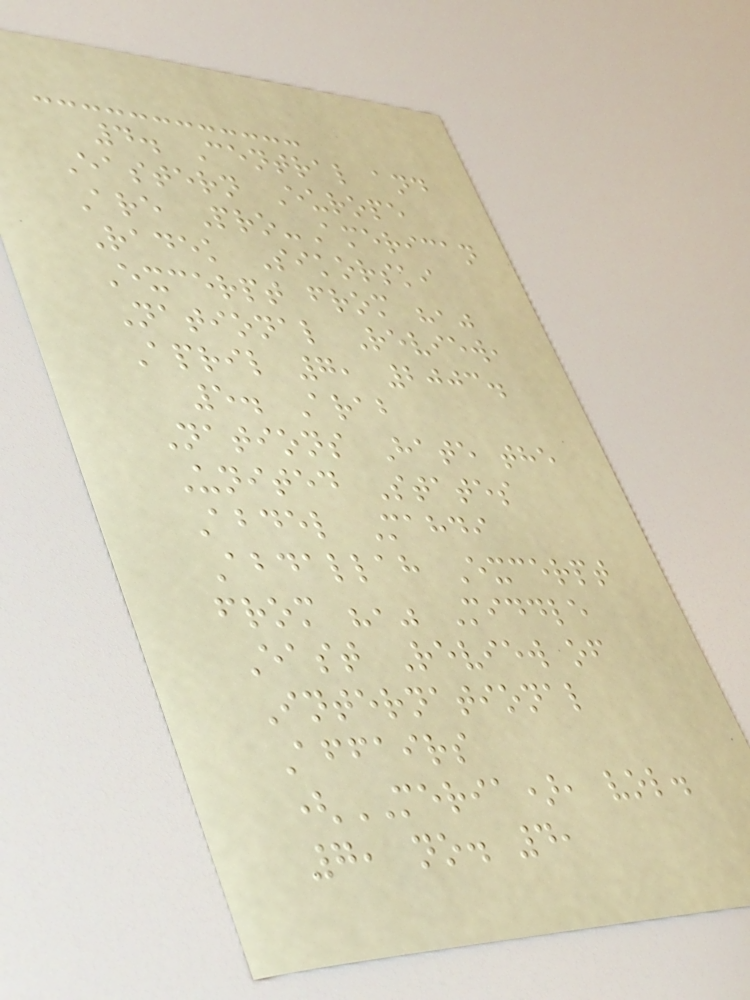4. Central and
Eastern Europe
Are Pro-American
Radek Sikorski
Excerpt from ","
National Review,
April 7, 2003.
5. Arab
Nations Hate the
United States
Abdel Mahdi
Abdallah Excerpt
from "," Middle
East Review of
International
Affairs
(MERIA), vol.
7, no. 4,
